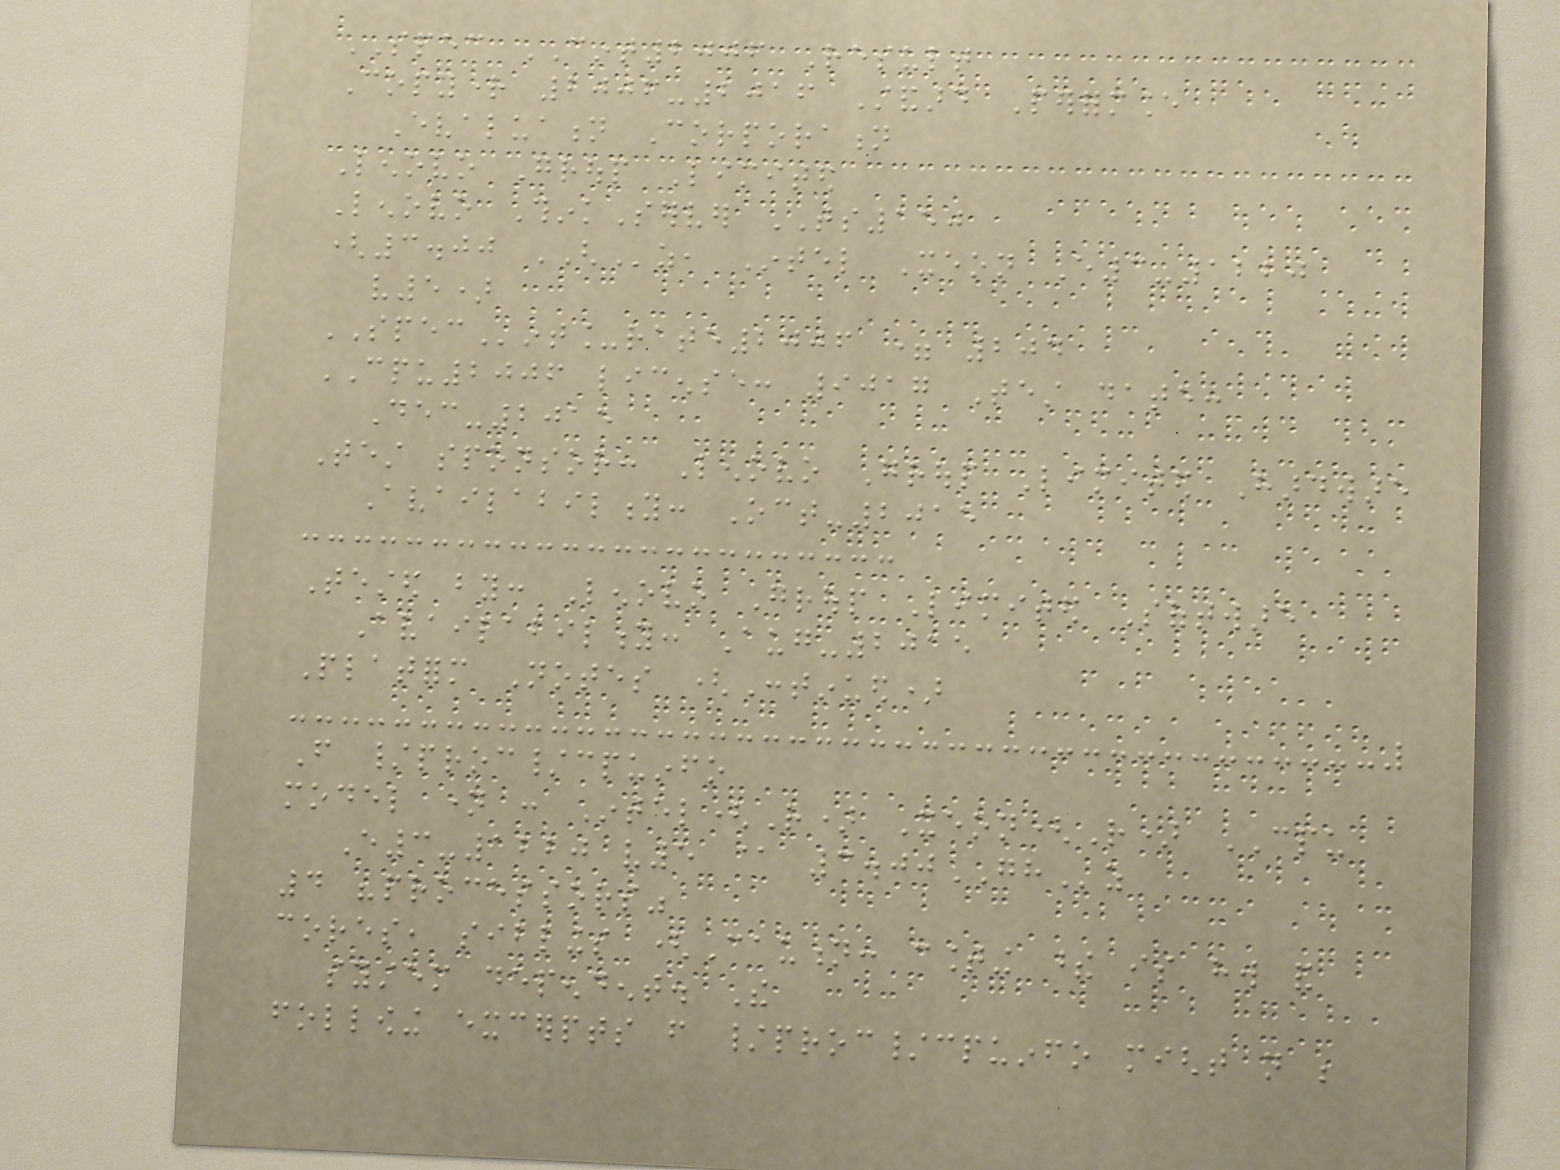SPEC CINT2006 Result
Copyright 2006-2016 Standard Performance
Evaluation Corporation
Lenovo Group Limited
Lenovo ThinkServer TS150
(3.00 GHz, Intel Xeon E3-1220
v5)
SPECint_rate2006 = 204
CPU2006 license: 9017 Test date:
Dec-2015
Test sponsor: Lenovo Group Limited Hardware
Availability: Oct-2015
Tested by: Lenovo Group Limited Software
Availability: Aug-2015
Platform Notes (Continued)
From /proc/cpuinfo
model name : Intel(R) Xeon(R) CPU
E3-1220 v5 @ 3.00GHz
4 "processors"
cores, siblings (Caution: counting these is hw and
system dependent. The
following excerpts from /proc/cpuinfo might not be
